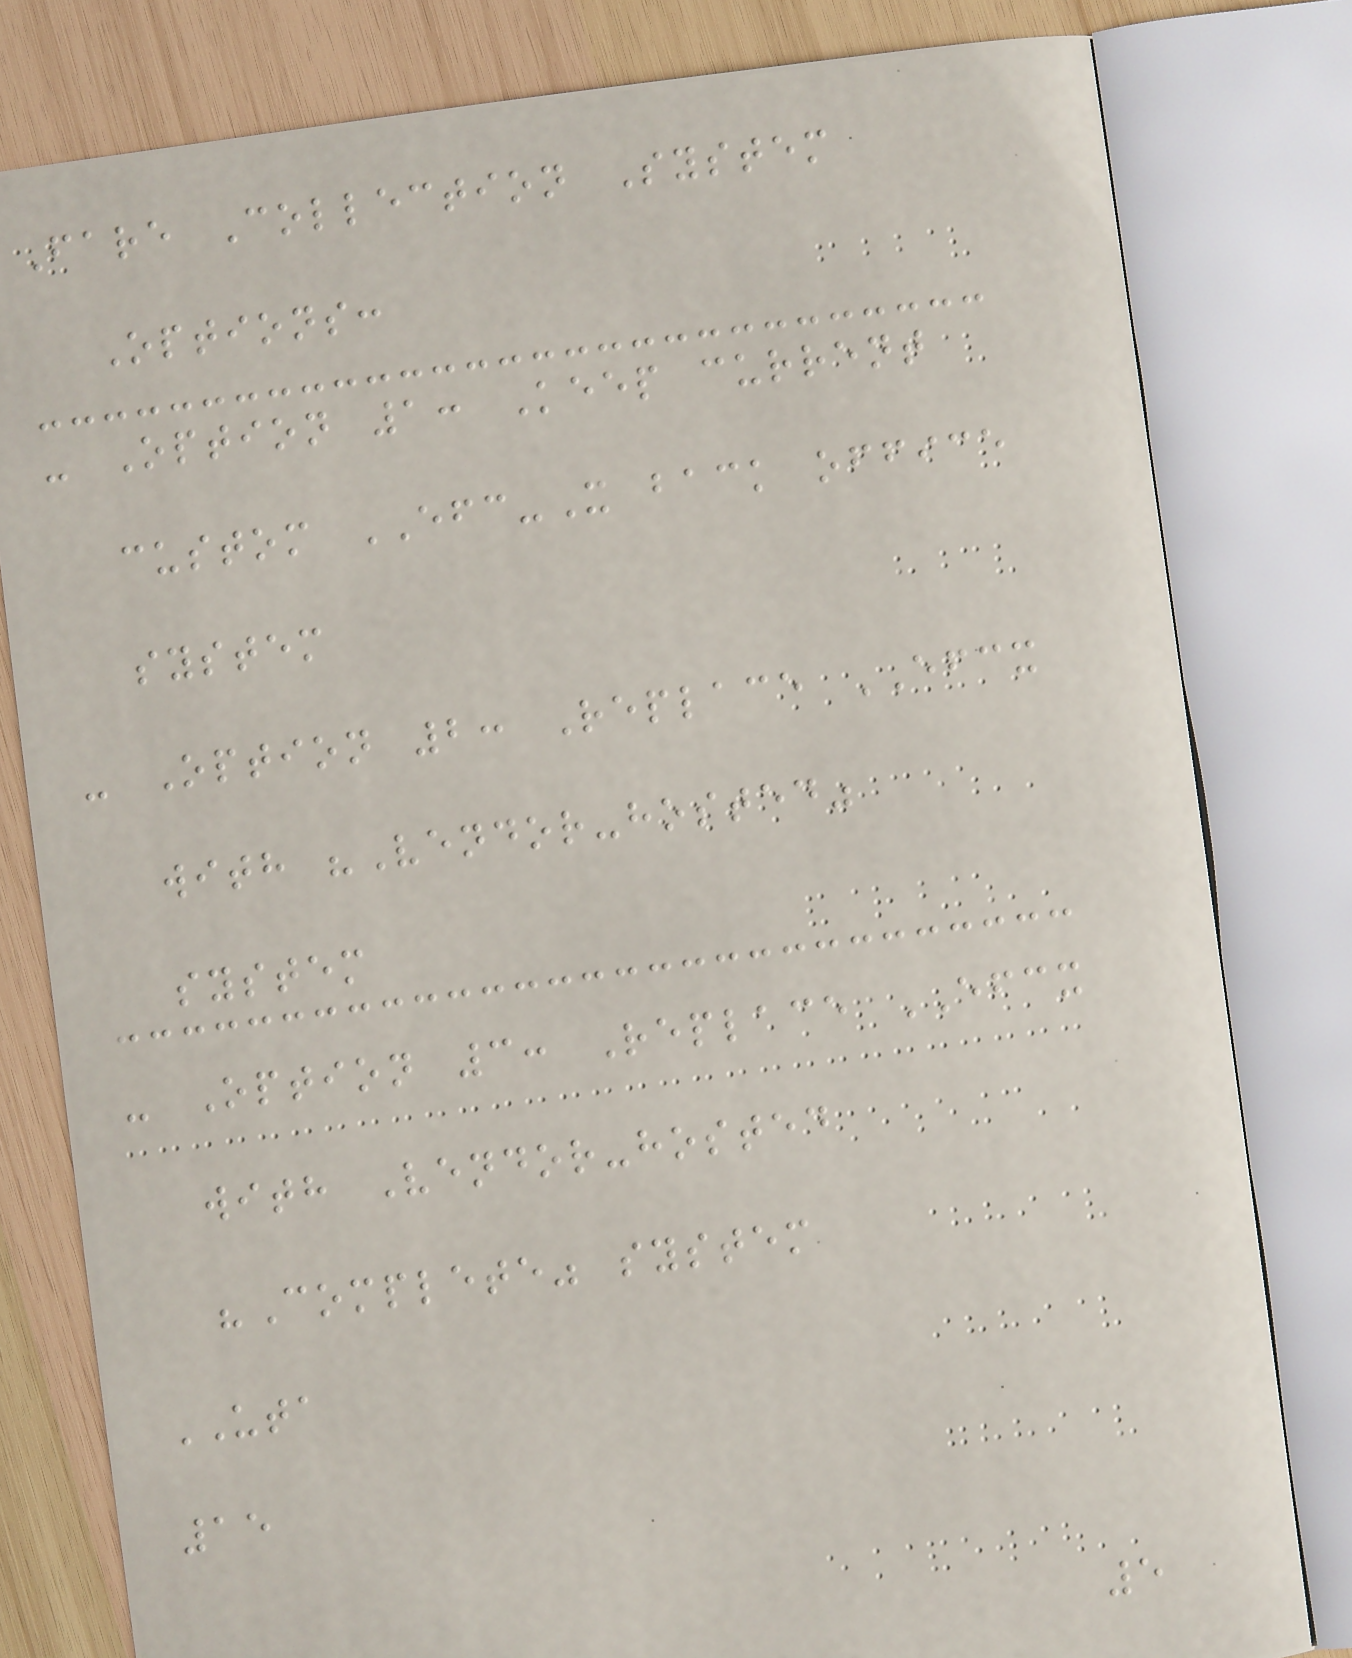Fare Collection System
Options:
- Option 1: Keep current
custom EFC-X back office
system
- Option 2: Replace EFCX
with "Vendor-hosted"
system
- Option 3: Replace EFCX
with Vendor-hosted
"Complete" system
UTA
15
5
